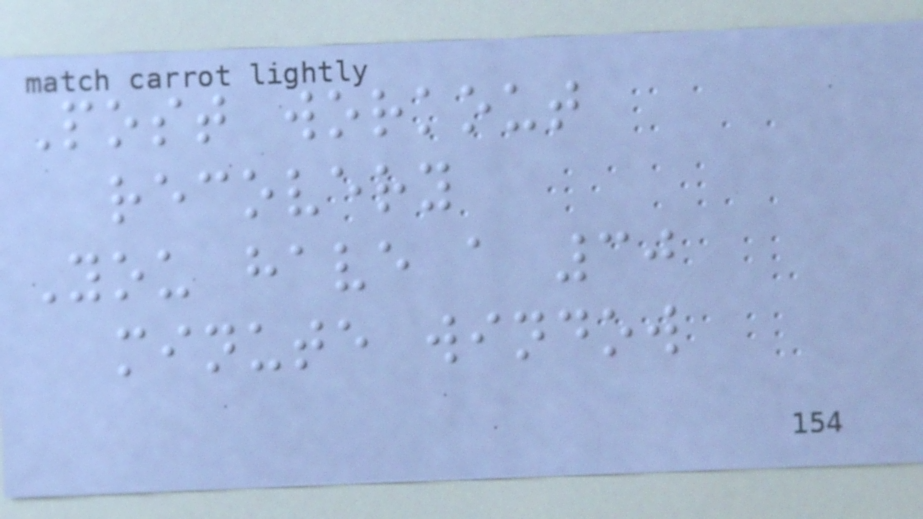Post workout
recovery
You have a 30
minute window
